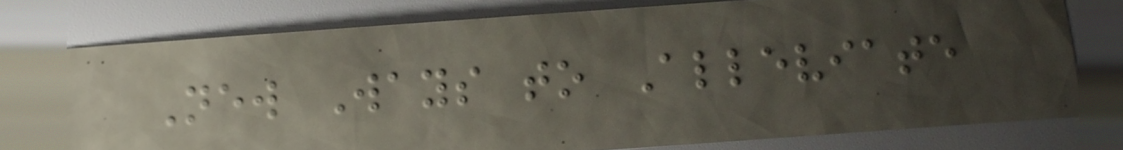New Ways to Alleviate
